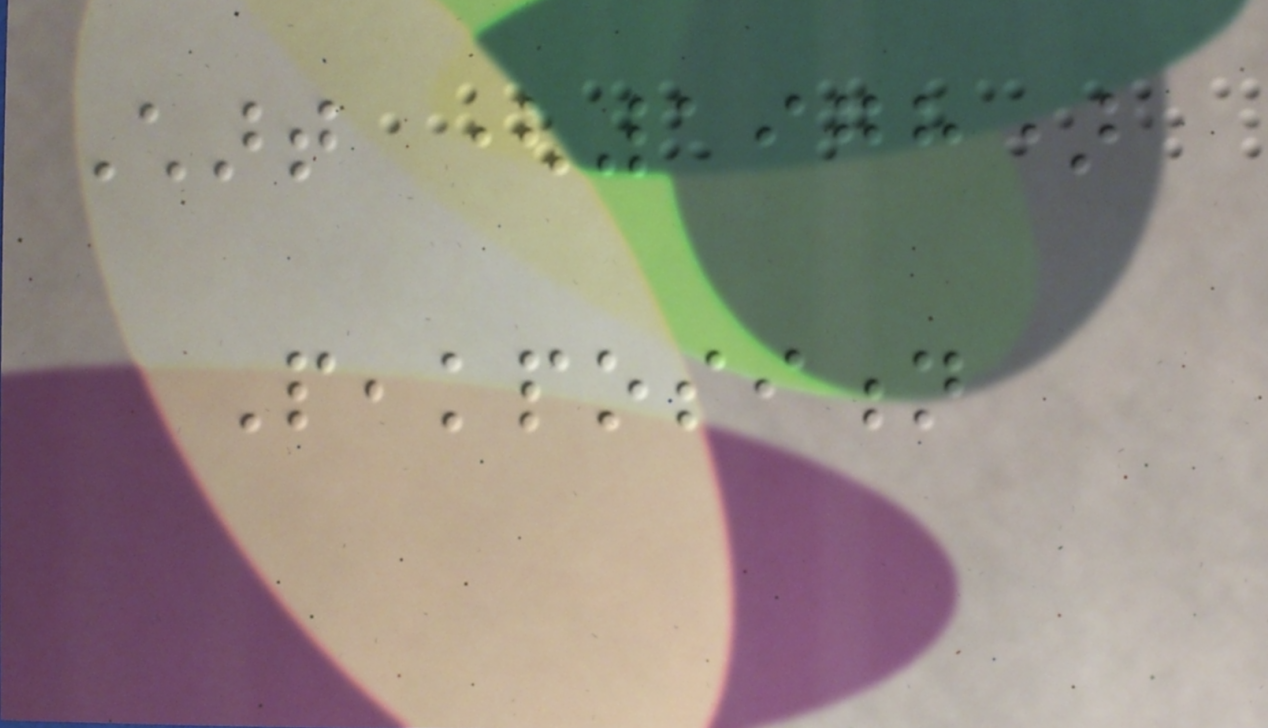Chart (1978)
Peakposition
